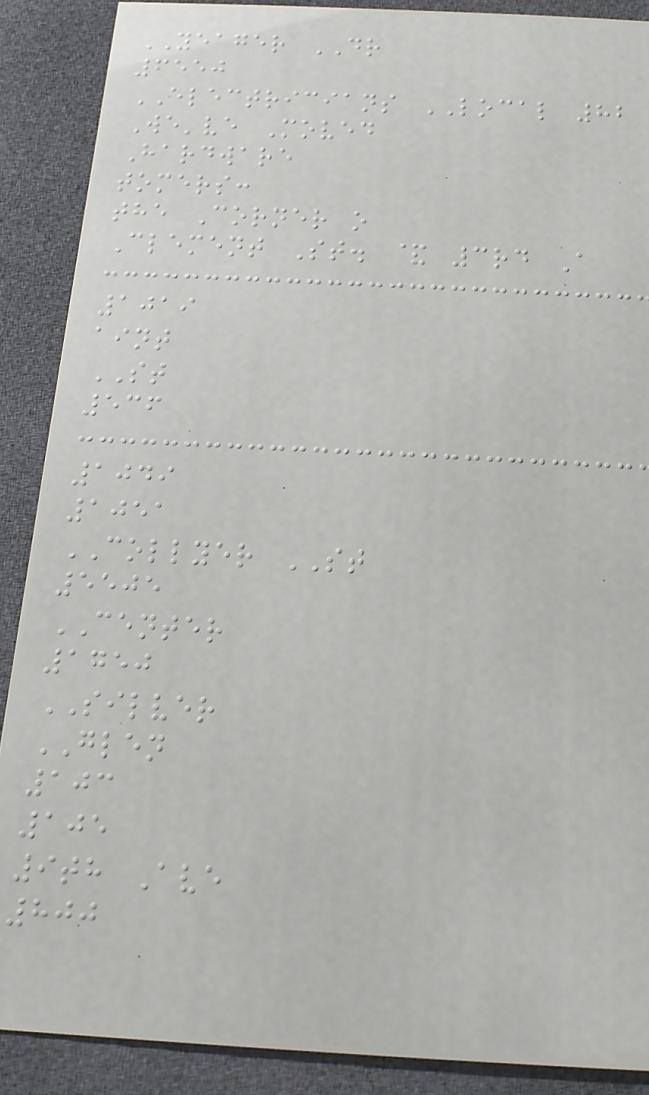YEAGER DR
6550
ELECTRICIANS LOCAL 82
We've Moved
Hardware
tomers:
the Corner o
Clement St. & 3rd A
1019
aint
ST
536
1049
1051
COLLYER ST
5505
CENTER
1750
SILVER
GLEN
103
105
9th Ave
800
